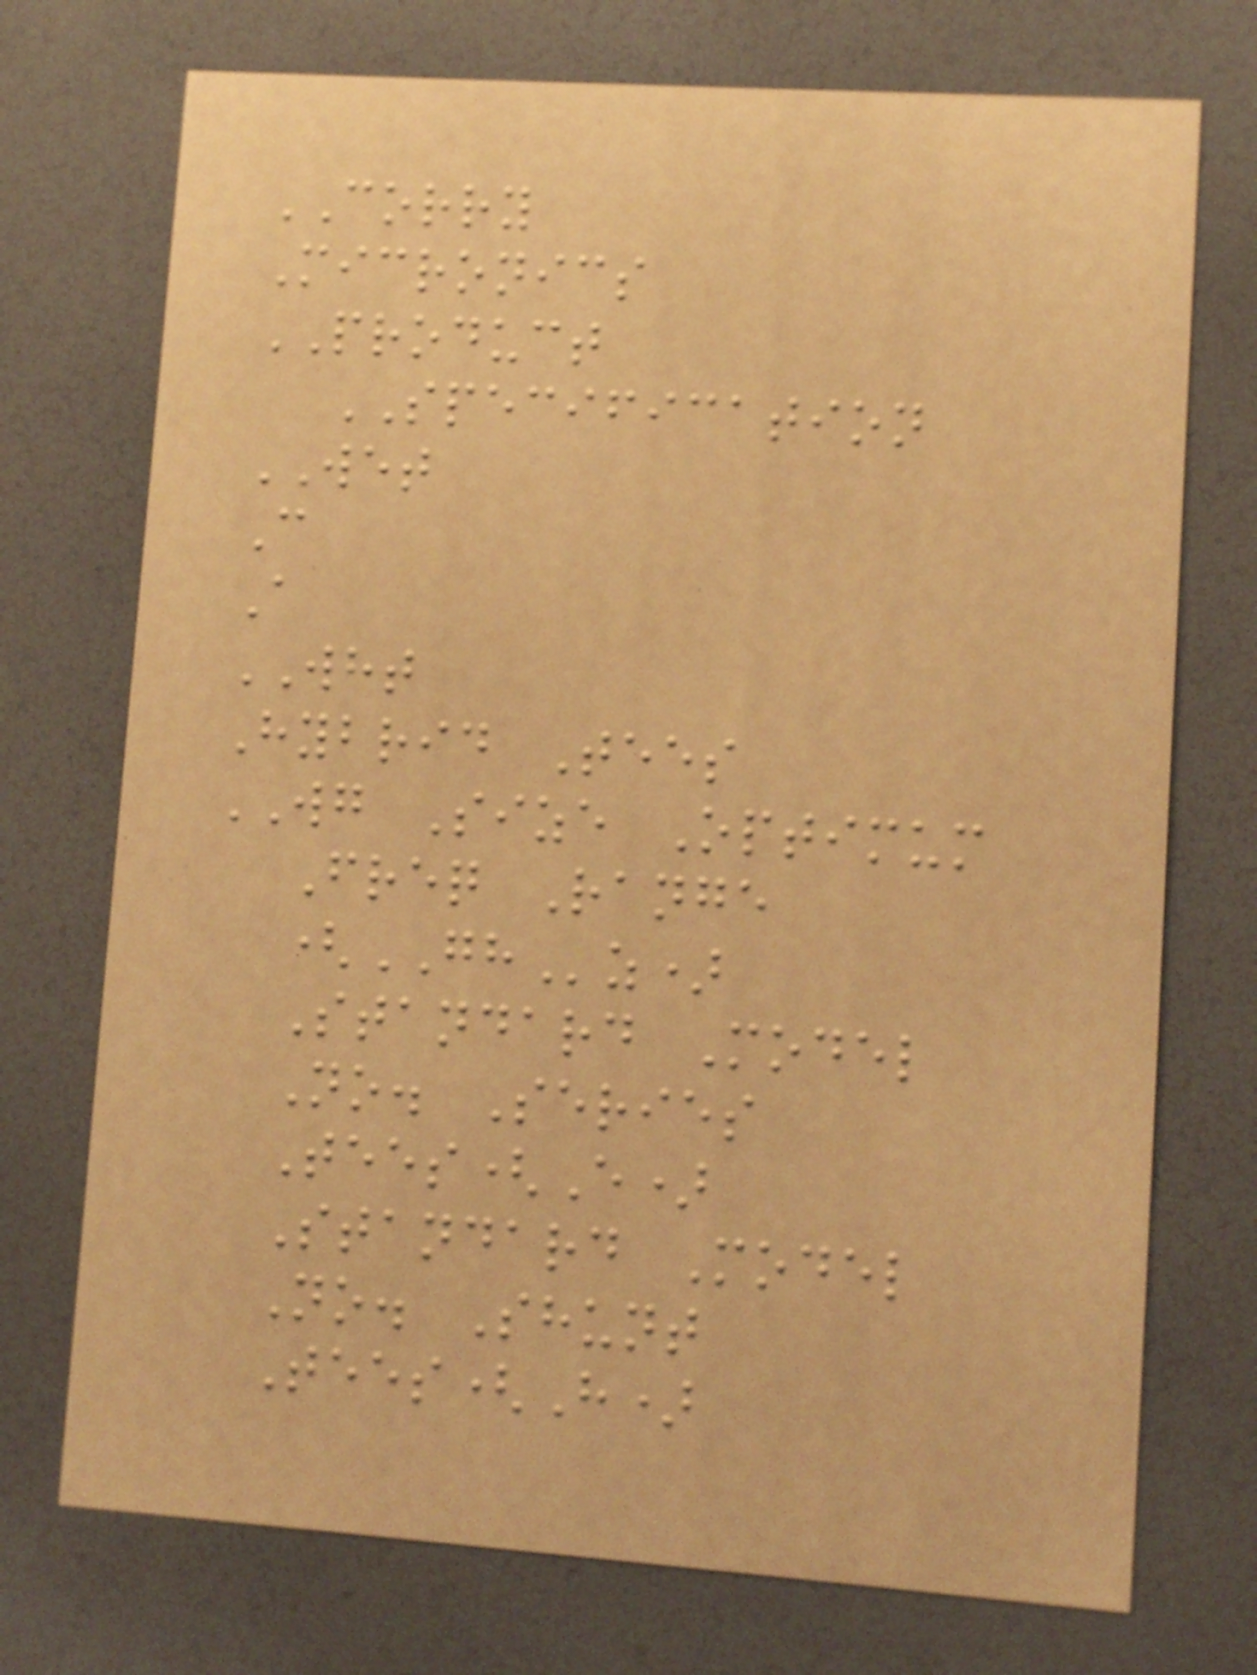CORRY
Micronics
PRODUCT
SPECIFICATION
WET
C
A
WHT
Hybrid Tees
WG Size Optimum
Freq Range
(GHz)
Standard Model
No. Series
Tees(E)
Standard Model
No. Shunt
Tees(H)
